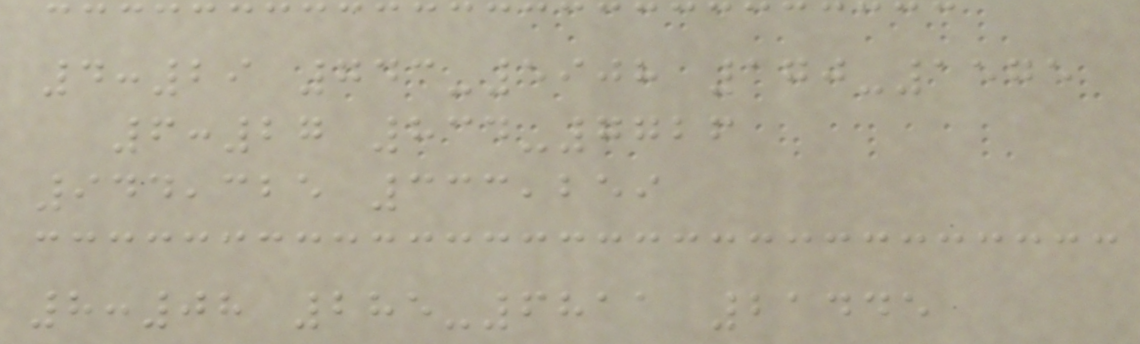4:29 743-5908 170-1575
6:27 834-7726
944,325 333,259
8:08 285-6811 21445
